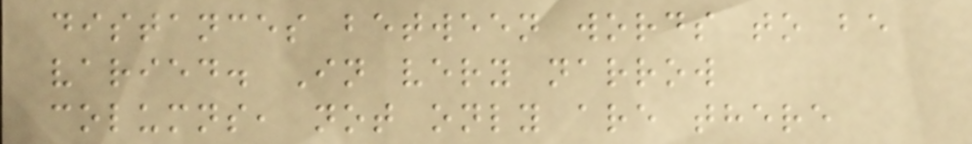distances between words to be
varied. In very narrow
columns, not only are there
